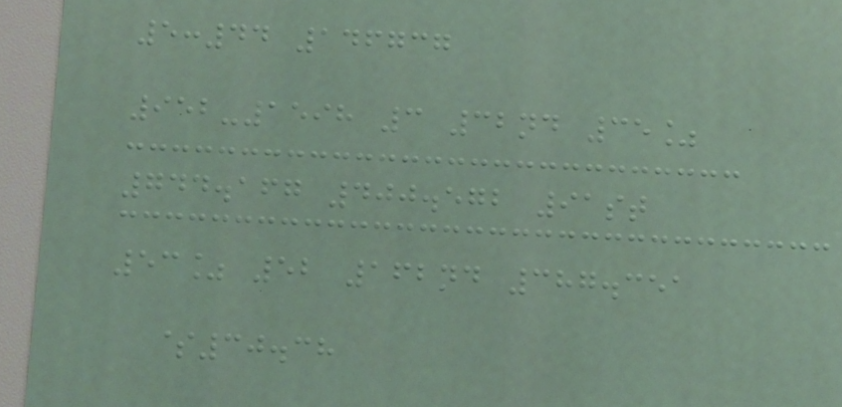5:44 146737
952-1598 3 32nd 35%
744.167 400.572 91st
53% 52 162nd 387.351
$30.38
